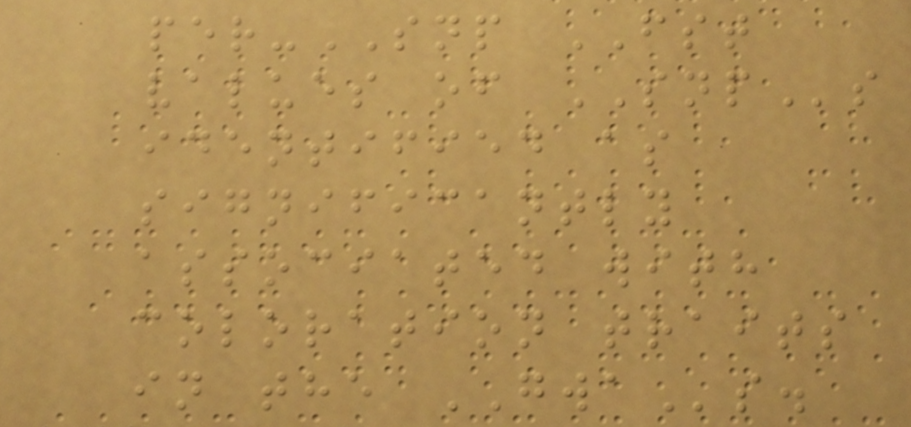per-SNP FST
values of SNPs
identified as
significantly
associated with
coloration traits
in the GWAs.
